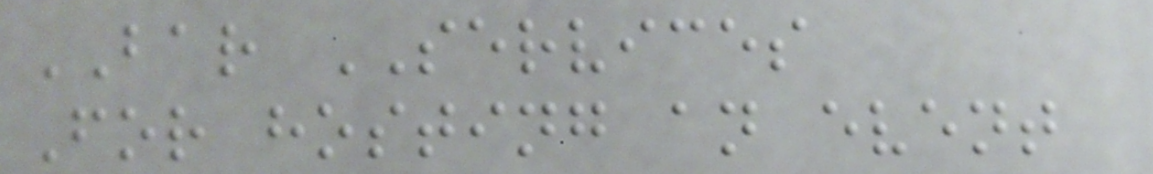BAR SERVICES
For hosting an event
